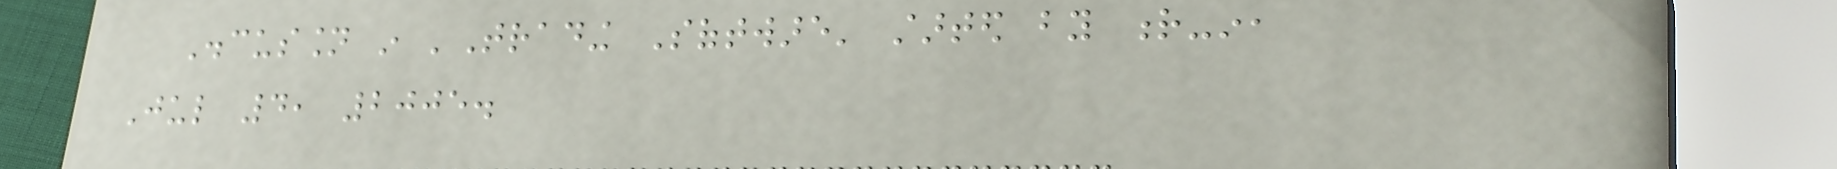Discussion in 'Trading Software' started by r-in,
Jul 4, 2005.
